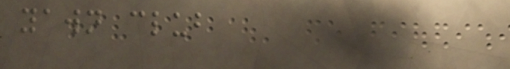yawn club
